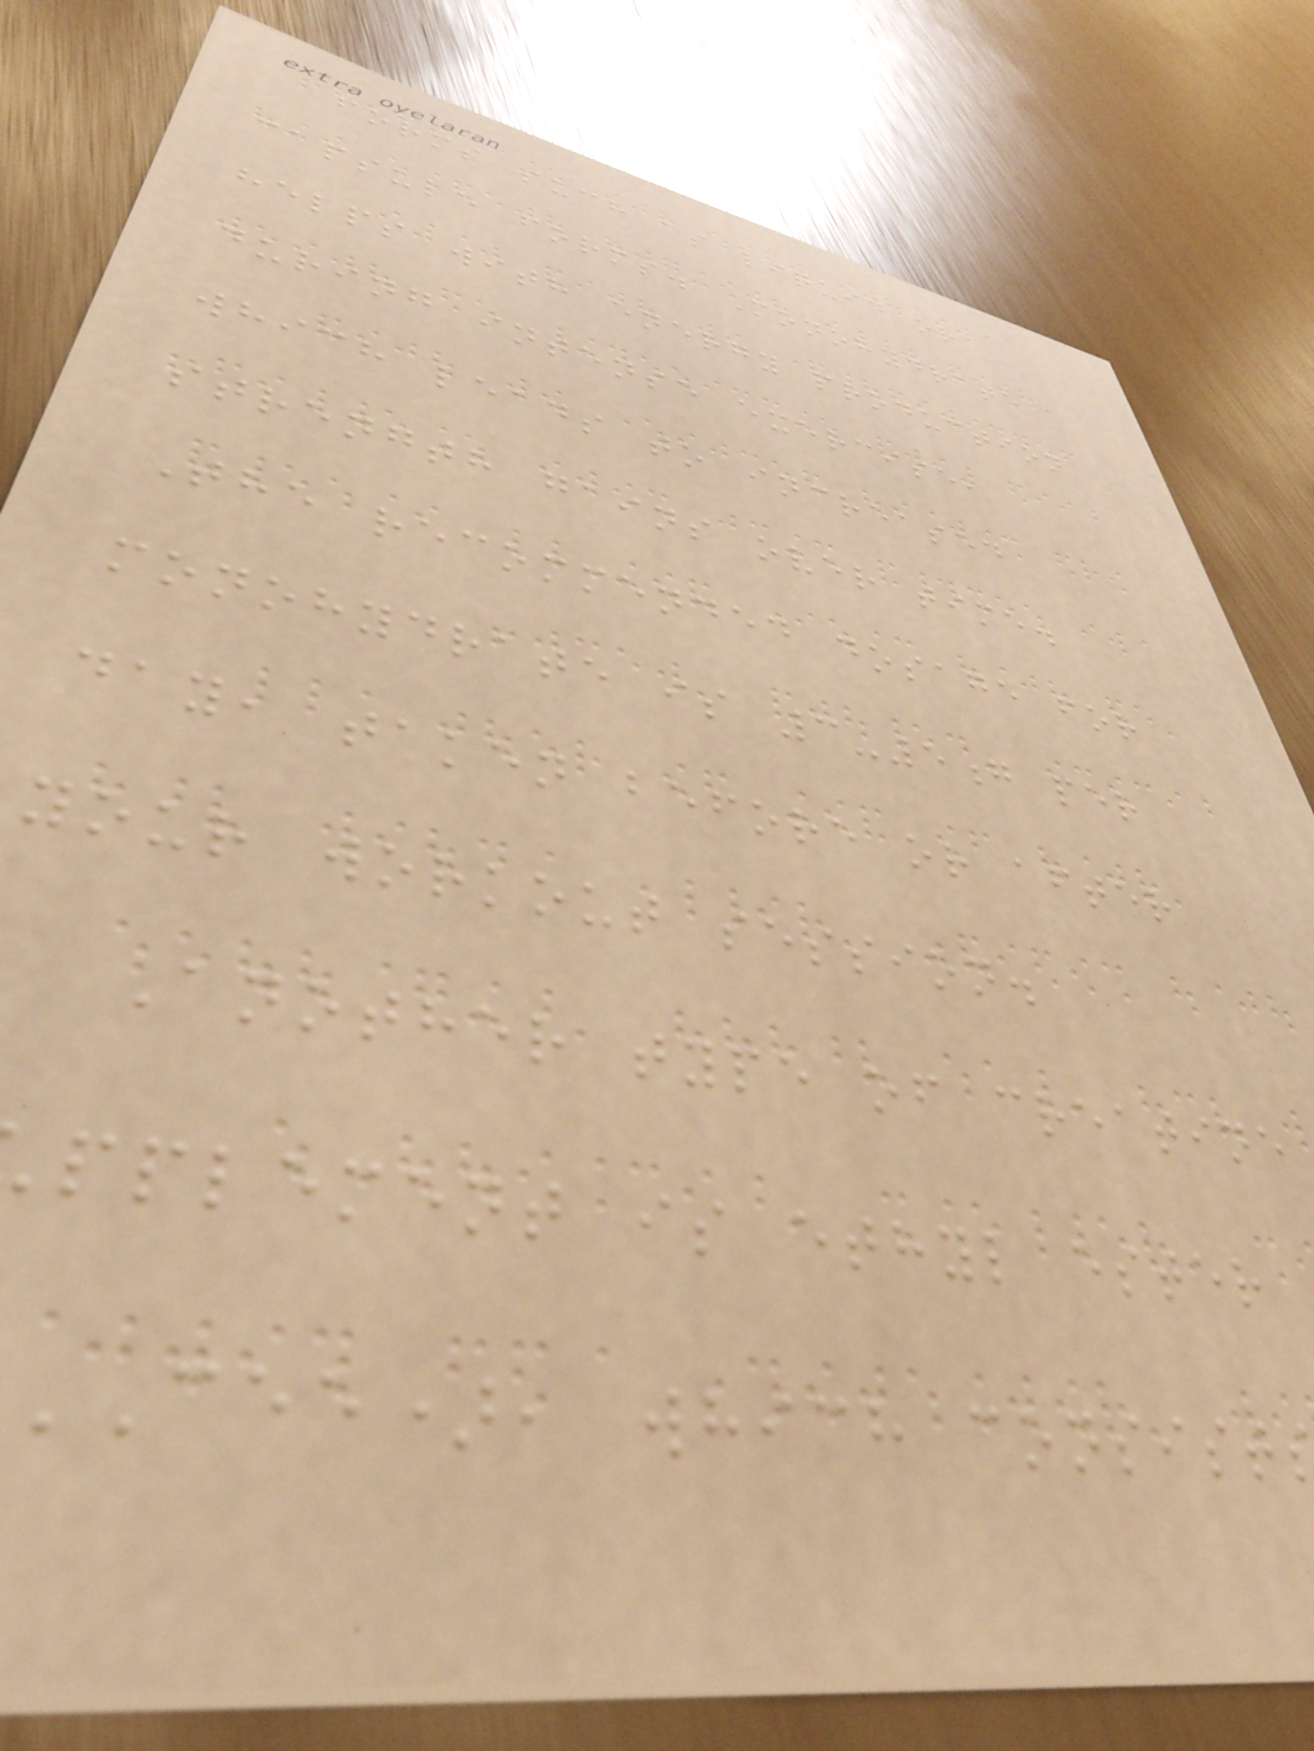forms such as liquid or
capsule forms. Monohydrate
helps with energy production
during intense exercise,
which leads to increased
strength gains over time.
The recommended dosage for
monohydrate is 3-5g per
day, taken before or after
your workout session.
Another type of creatine
pplement is ethyl ester
cee), which consist
